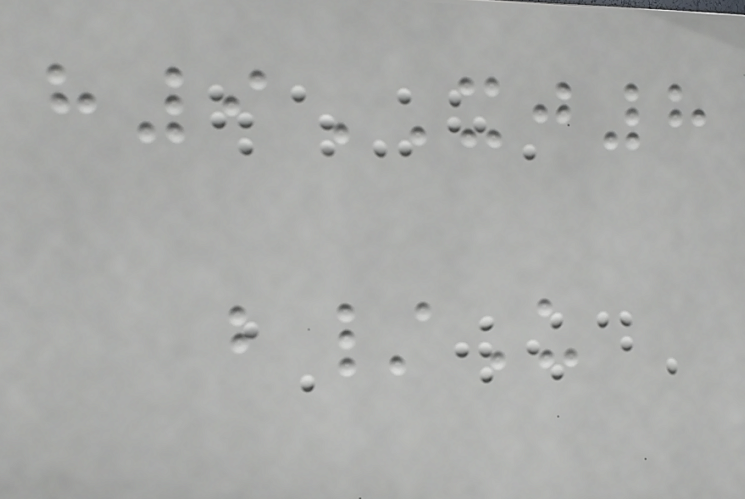h9XJ8
b/U
